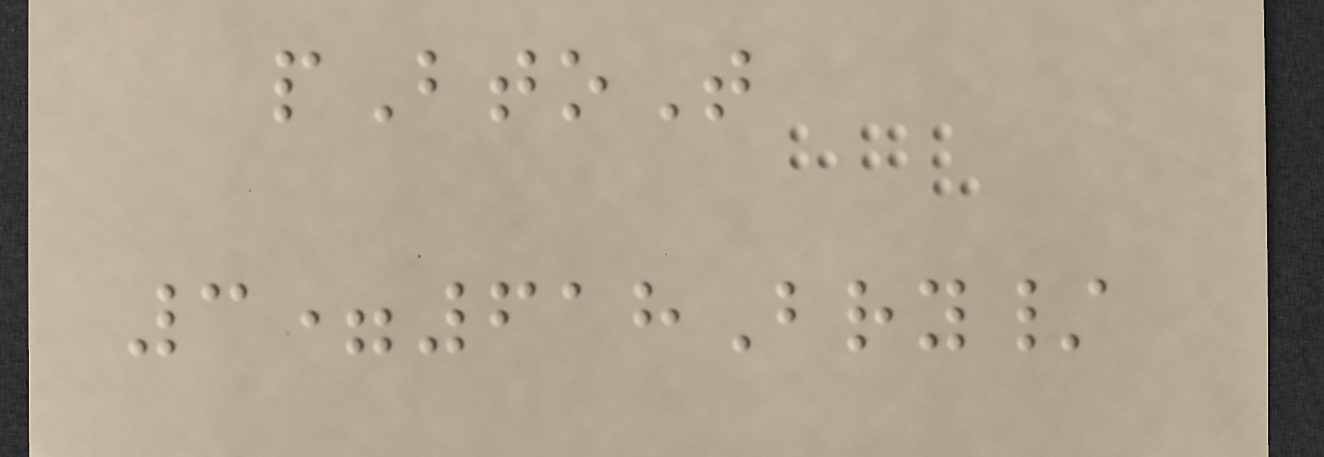pBtoT
3=618Bry/
